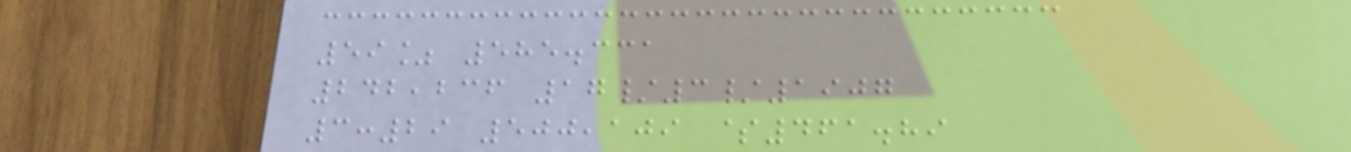59% 585.331
242,236 17/3/1907
3:29 500,109 $461.89
